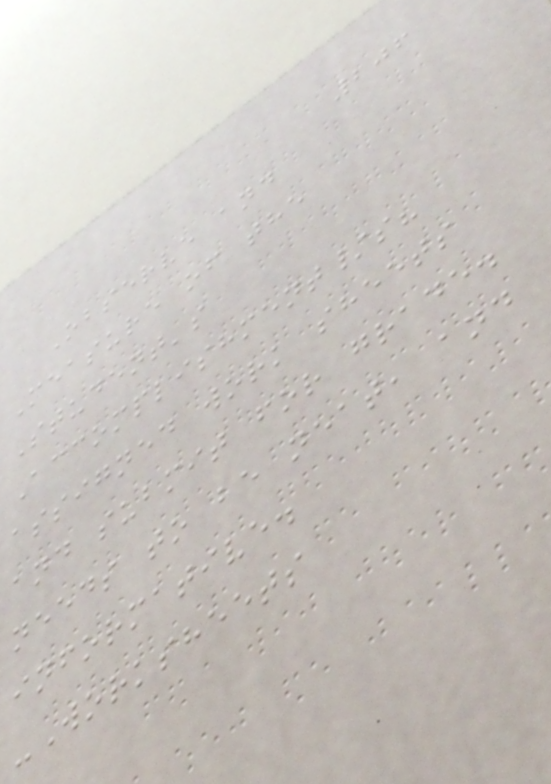206
Observe and
Measure of the
Student's
Accomplishment/s?
assigned work sheets
and submit for grade.
needs to be neat, and
informative.
-Worksheets
